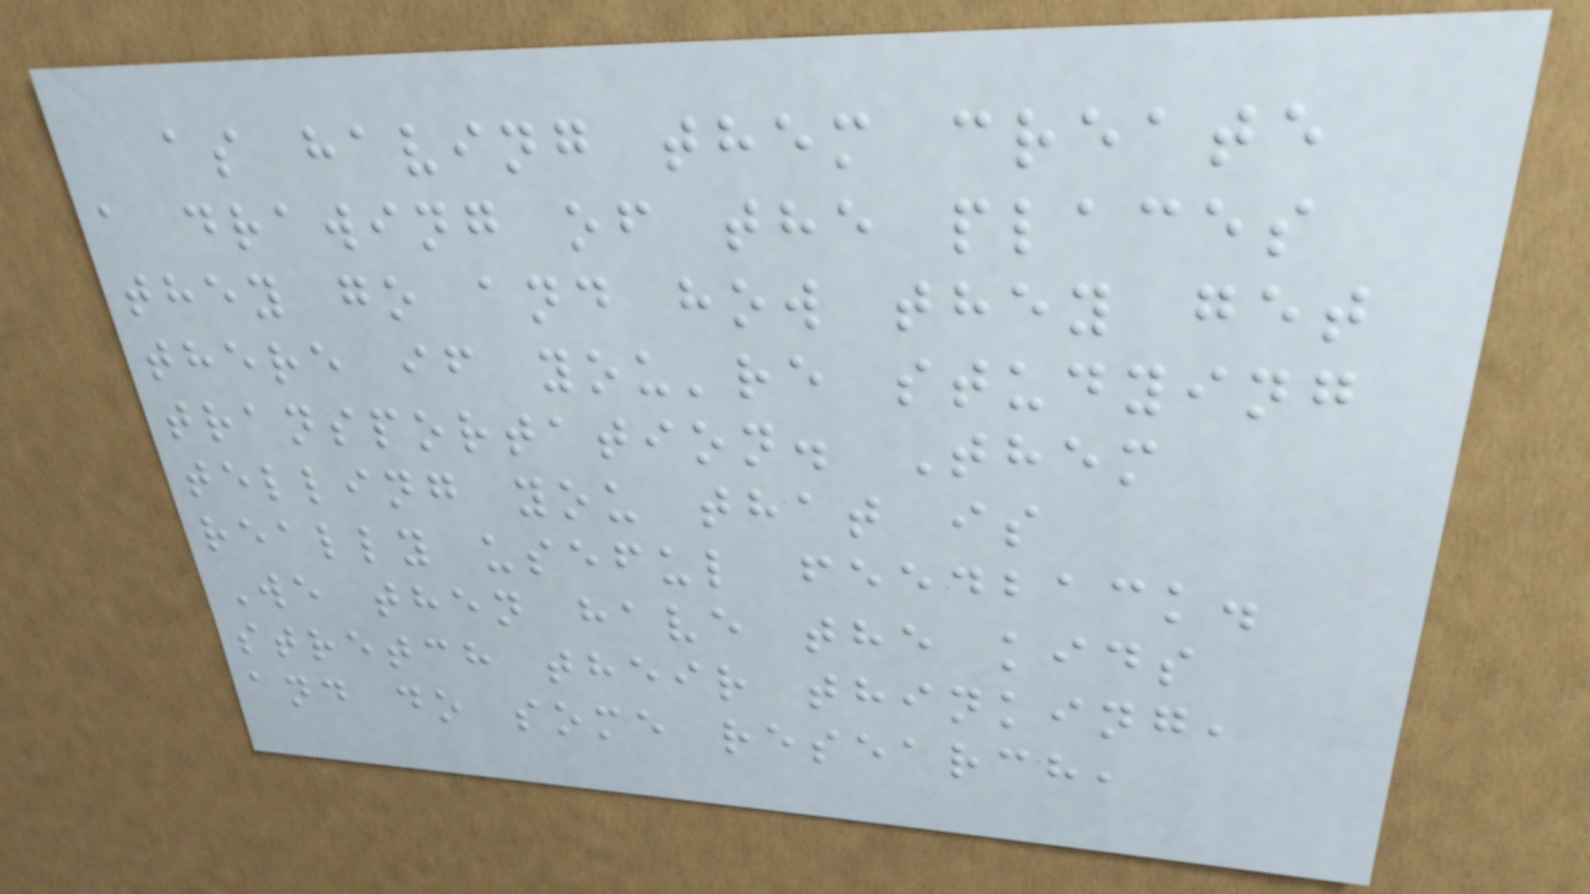as having them create
a drawing of the places
they go and how they get
there if you're studying
transportation. Them
telling you that is
really useful feedback.
We then have the kids
stretch their thinking,
and do some research,
